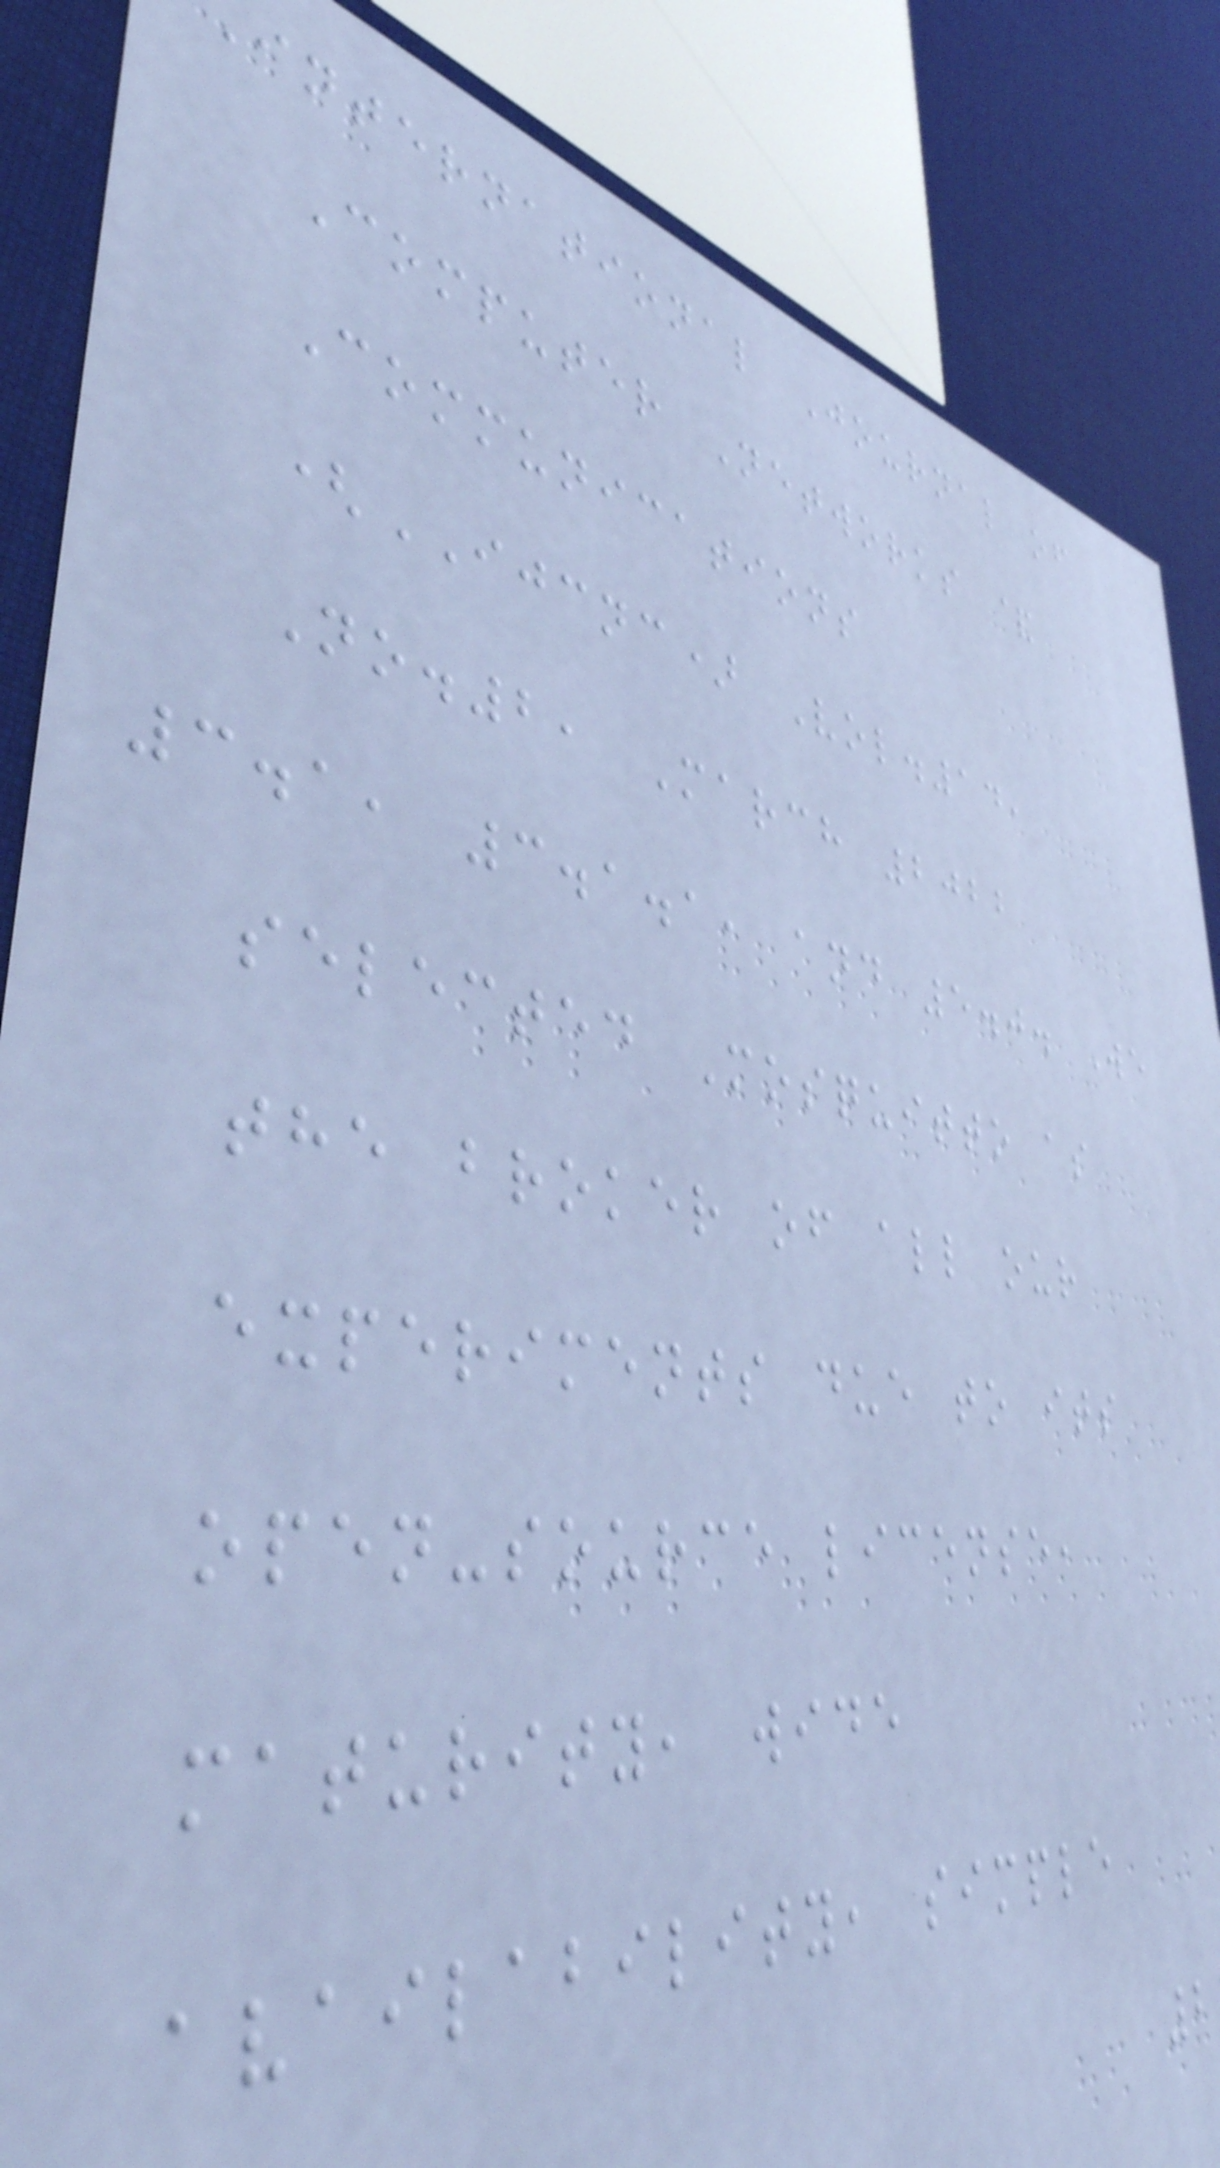international Journal of
Computer Networks &
Communications
(IJCNC) Vol.14,
No.2, March 2022
3.1, 3.1.1, and 5.0. We
selected Mosquitto as
the broker of all our
experiments due to its
open-source license,
maturity, wide
availability, simple
